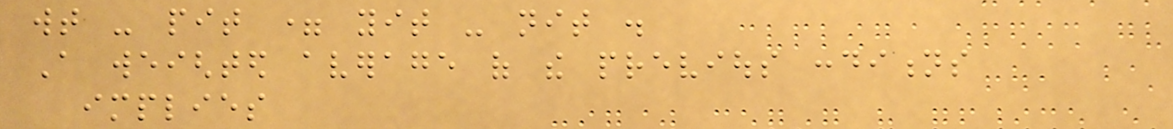wt - pit = yit - nit .
A weighted average of the previous conditions
implies
